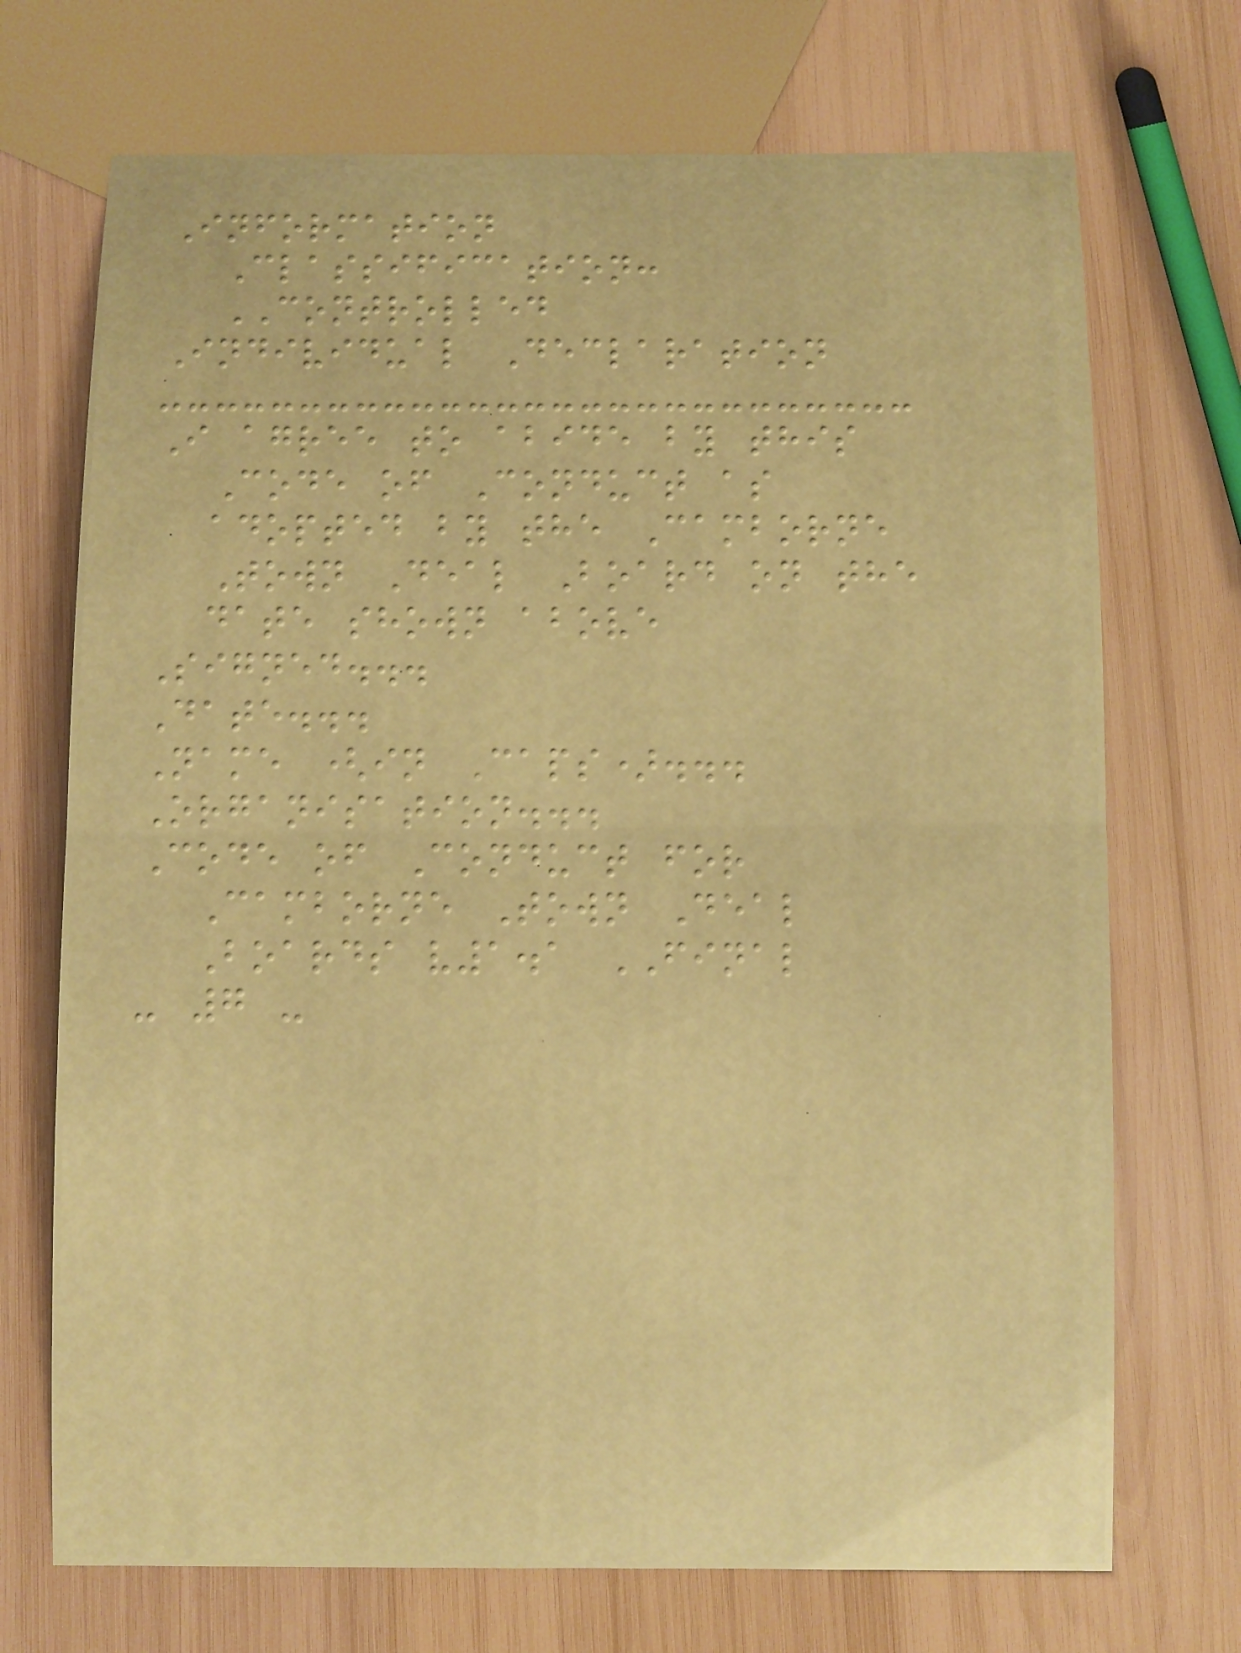Information
Classification:
CONTROLLED
Individual Declaration
I agree to abide by this
Code of Conduct as
adopted by the Camborne
Town Deal Board on the
date shown above
Signed...
Date...
Name (in Caps)...
Organisation...
Code of Conduct for
Camborne Town Deal
Boards v1.1 FINAL
- 7 -
